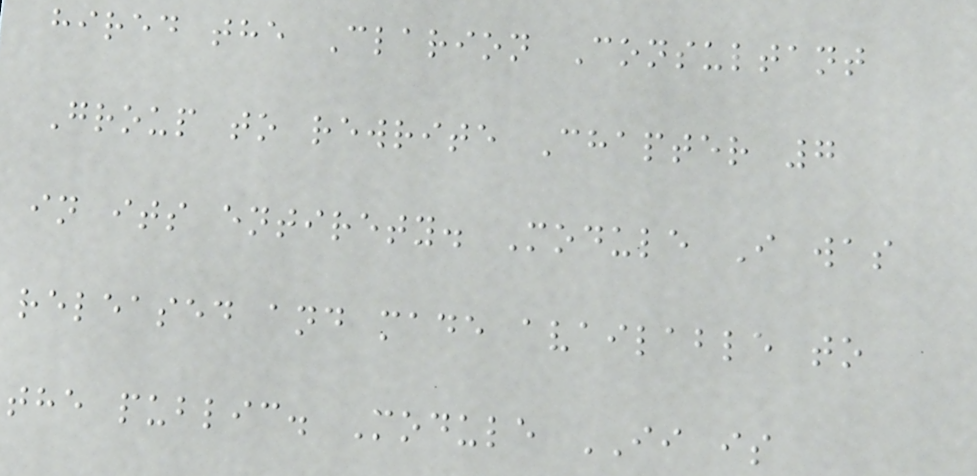hired the Clarion Consultant
Group to rewrite Chapter 7
in its entirety. Module I was
released and made available to
the public. Module II is
